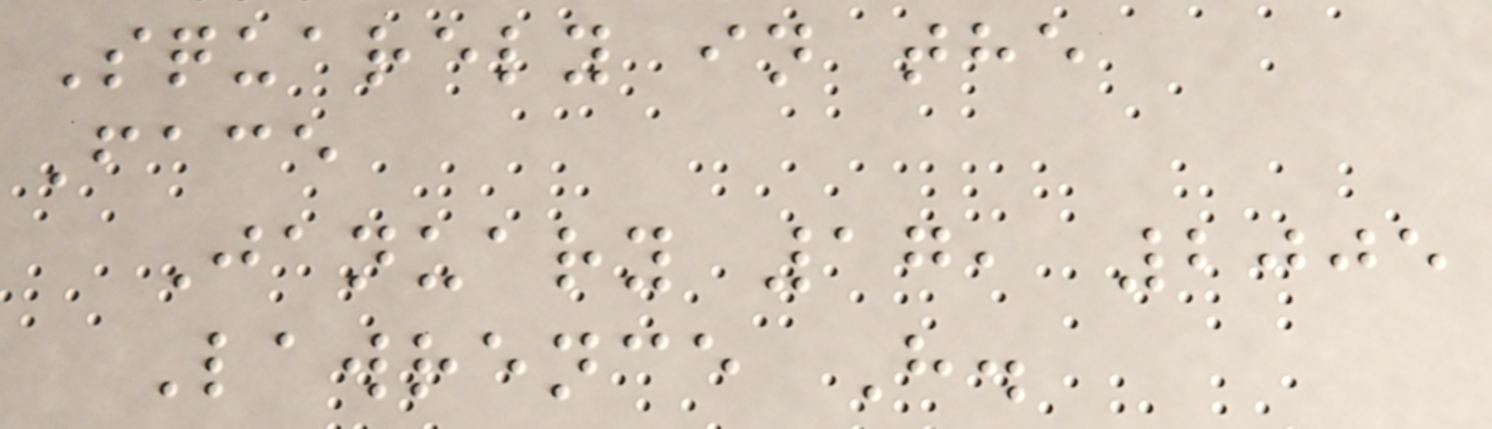Squarely in the
Face
January 17, 2005
Lawrence H.
